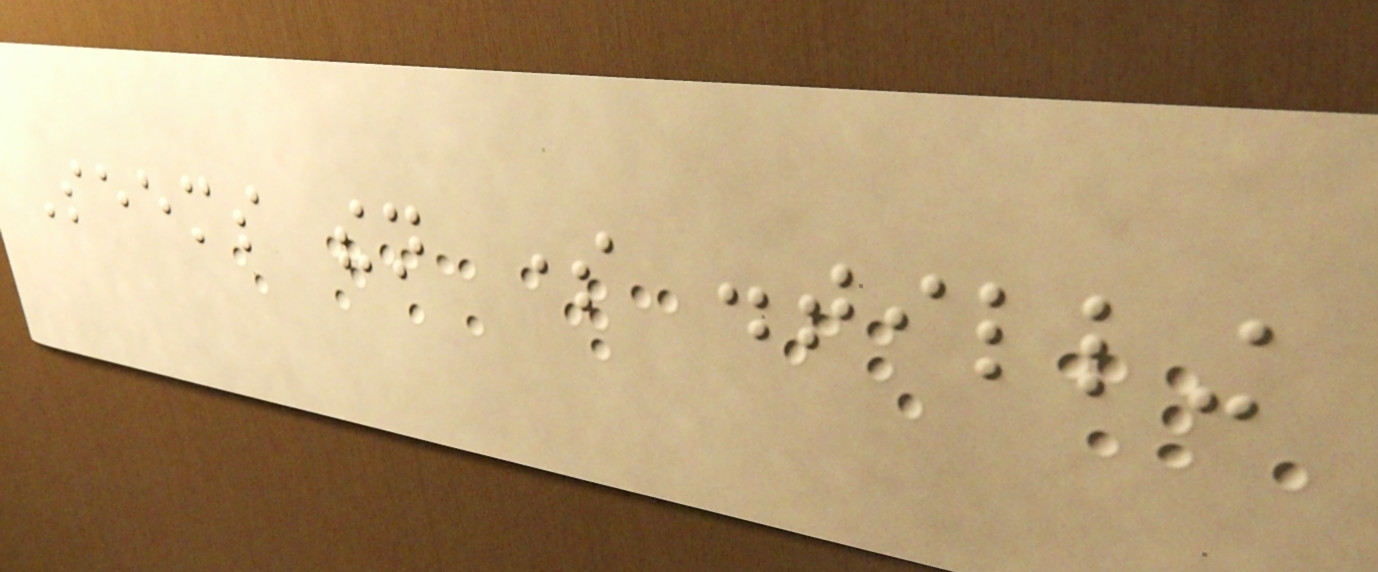Seems then some distilling
